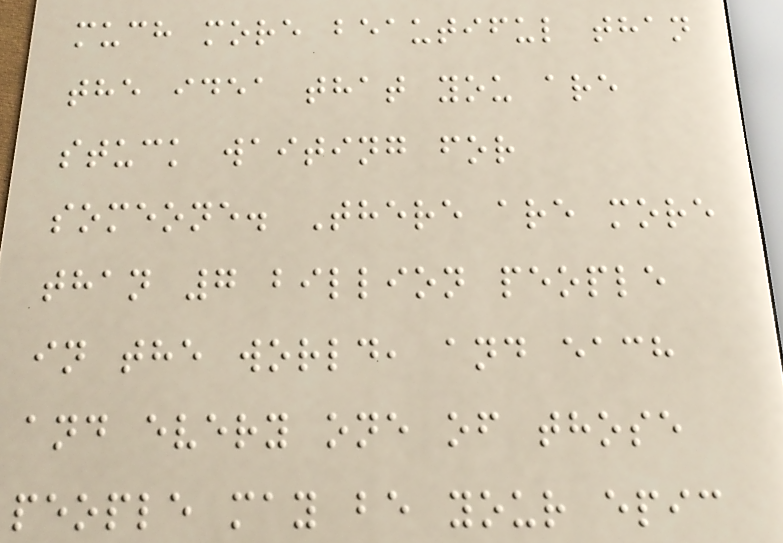much more beautiful than
the idea that you are
stuck waiting for
someone. There are more
than 7 billion people
in the world, and each
and every one of those
people may be your epic
